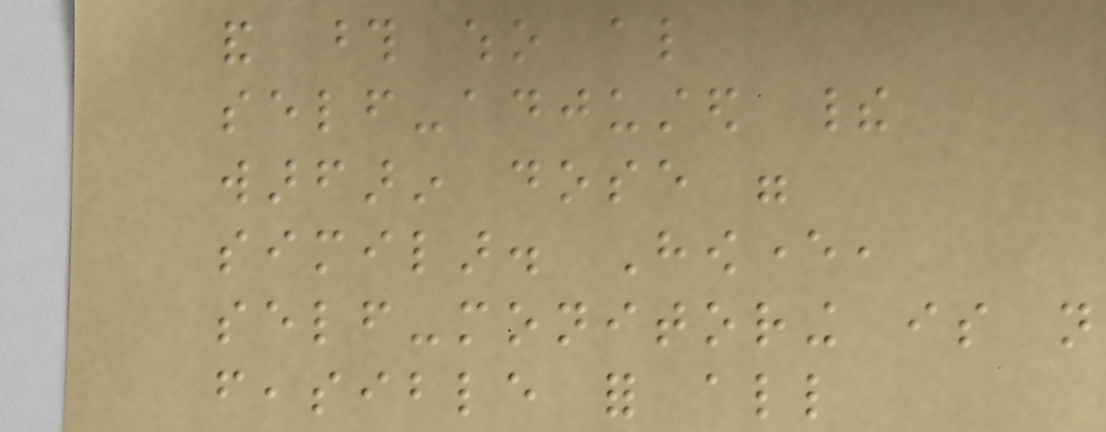and those who also
self-adjusted their
warfarin dose were
similar. However,
self-monitoring is not
feasible for all
